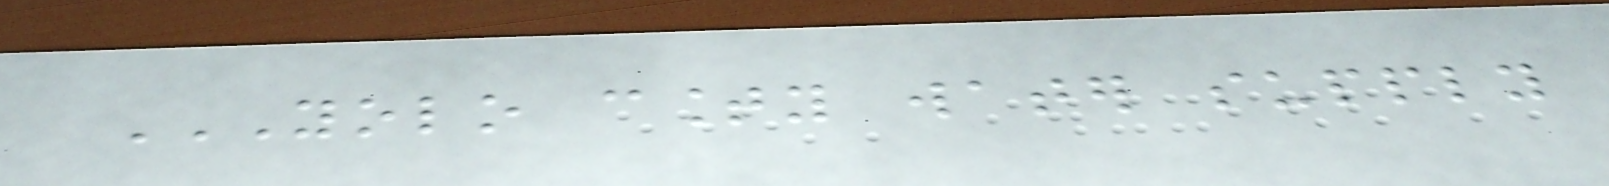YOLO COUNTY WATER SUPPLY
